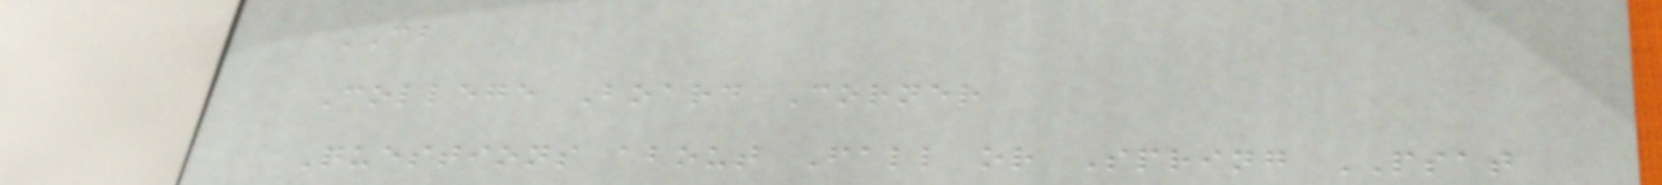CB
College Board Corner
Questions about Fall or Spring PSAT
